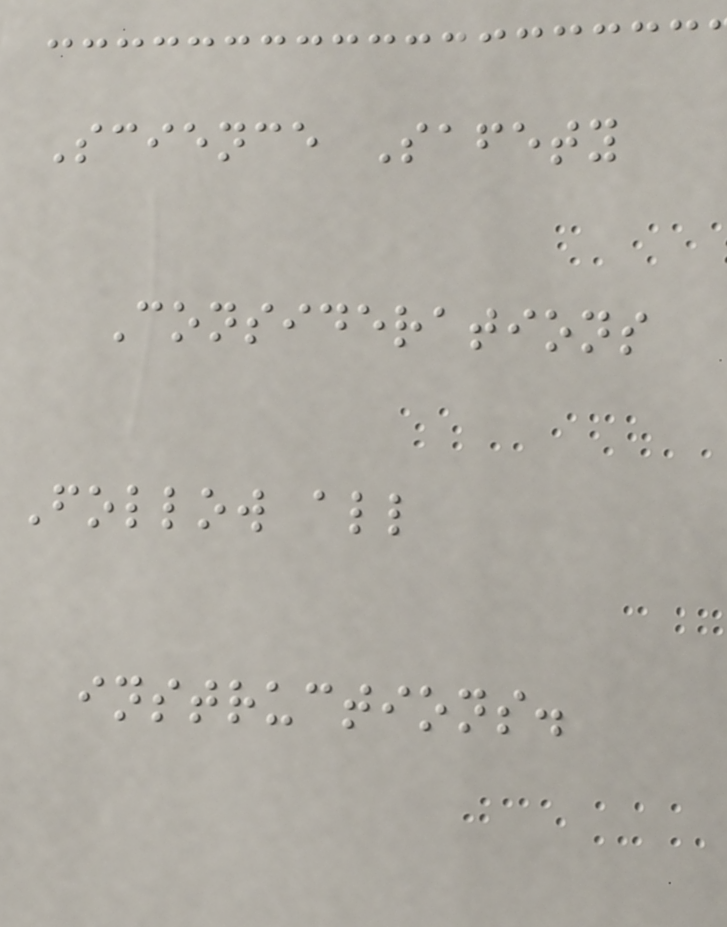Science Safety
Considerations
Follow all
instructions.
